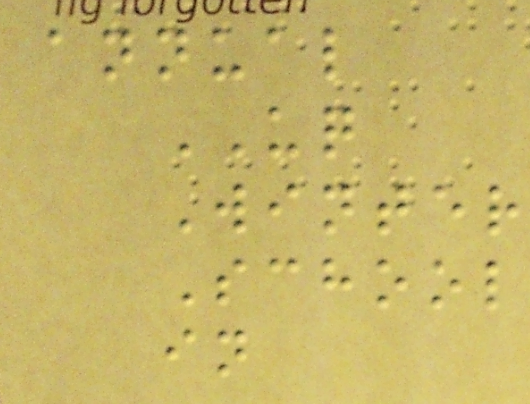annual
UQ
Winter
School
in
